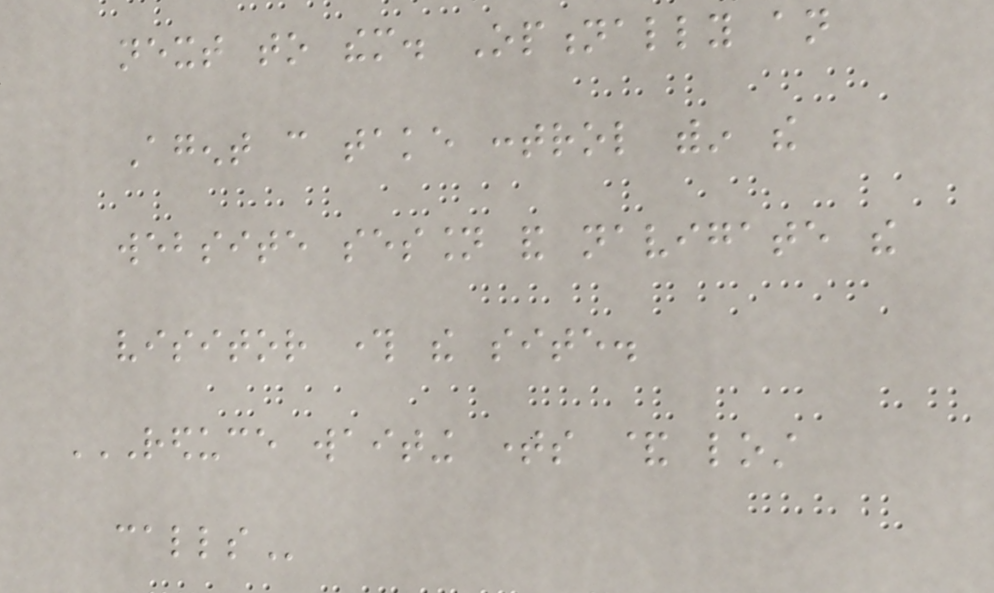next to them. Optionally an
Agent can take control within the
website session and navigate the
visitor through the site.
REDUCE WAITING TIMES & LOST
CALLS
